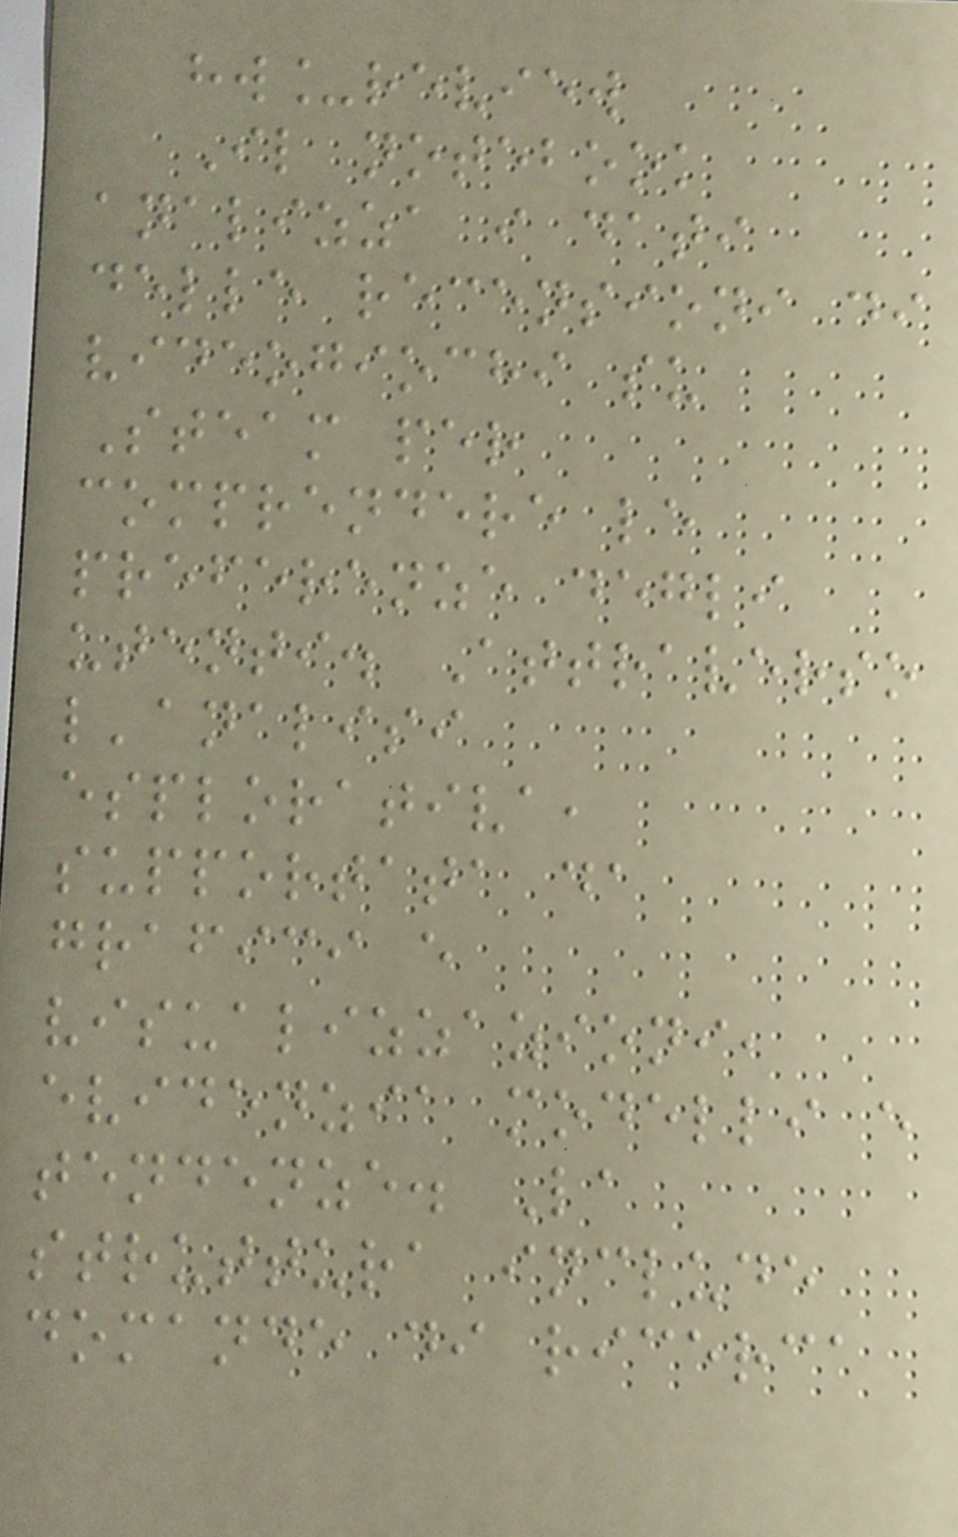hw_review
Il notebook
analizza i dati
delle recensioni di
videogiochi su
Steam per
comprendere le
preferenze degli
utenti. Attraverso
l'analisi
esplorativa,
supportata da
grafici e
visualizzazioni,
evidenzia modelli e
tendenze. La
struttura include
domande di ricerca
